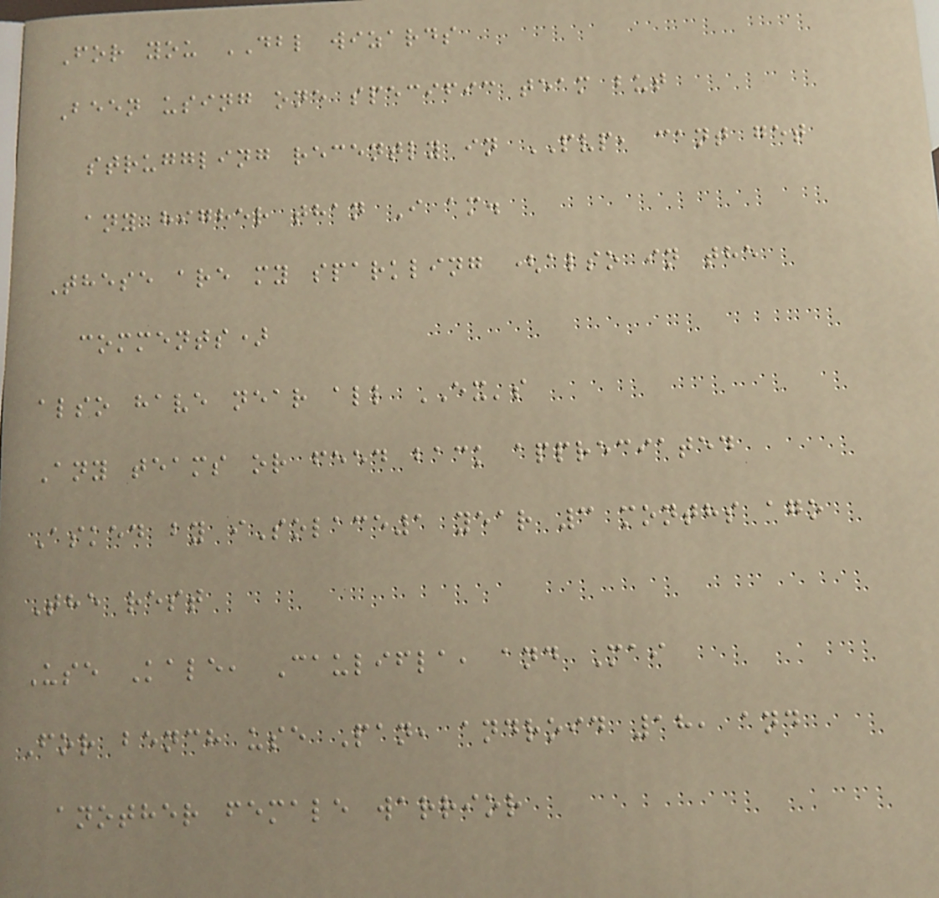For you DBL wizards
Been using one specific team but
struggling recently in PVP, cant get
any higher than I am.
These are my sparkling (also in the
comments)
also have near all EX's
Any teams or feed back appreciated
Asked by iSolace1 year 3 months ago
The rest
Use Kale, Caulifla, and Mai
For bench use Pan, android 18, and
another female warrior
